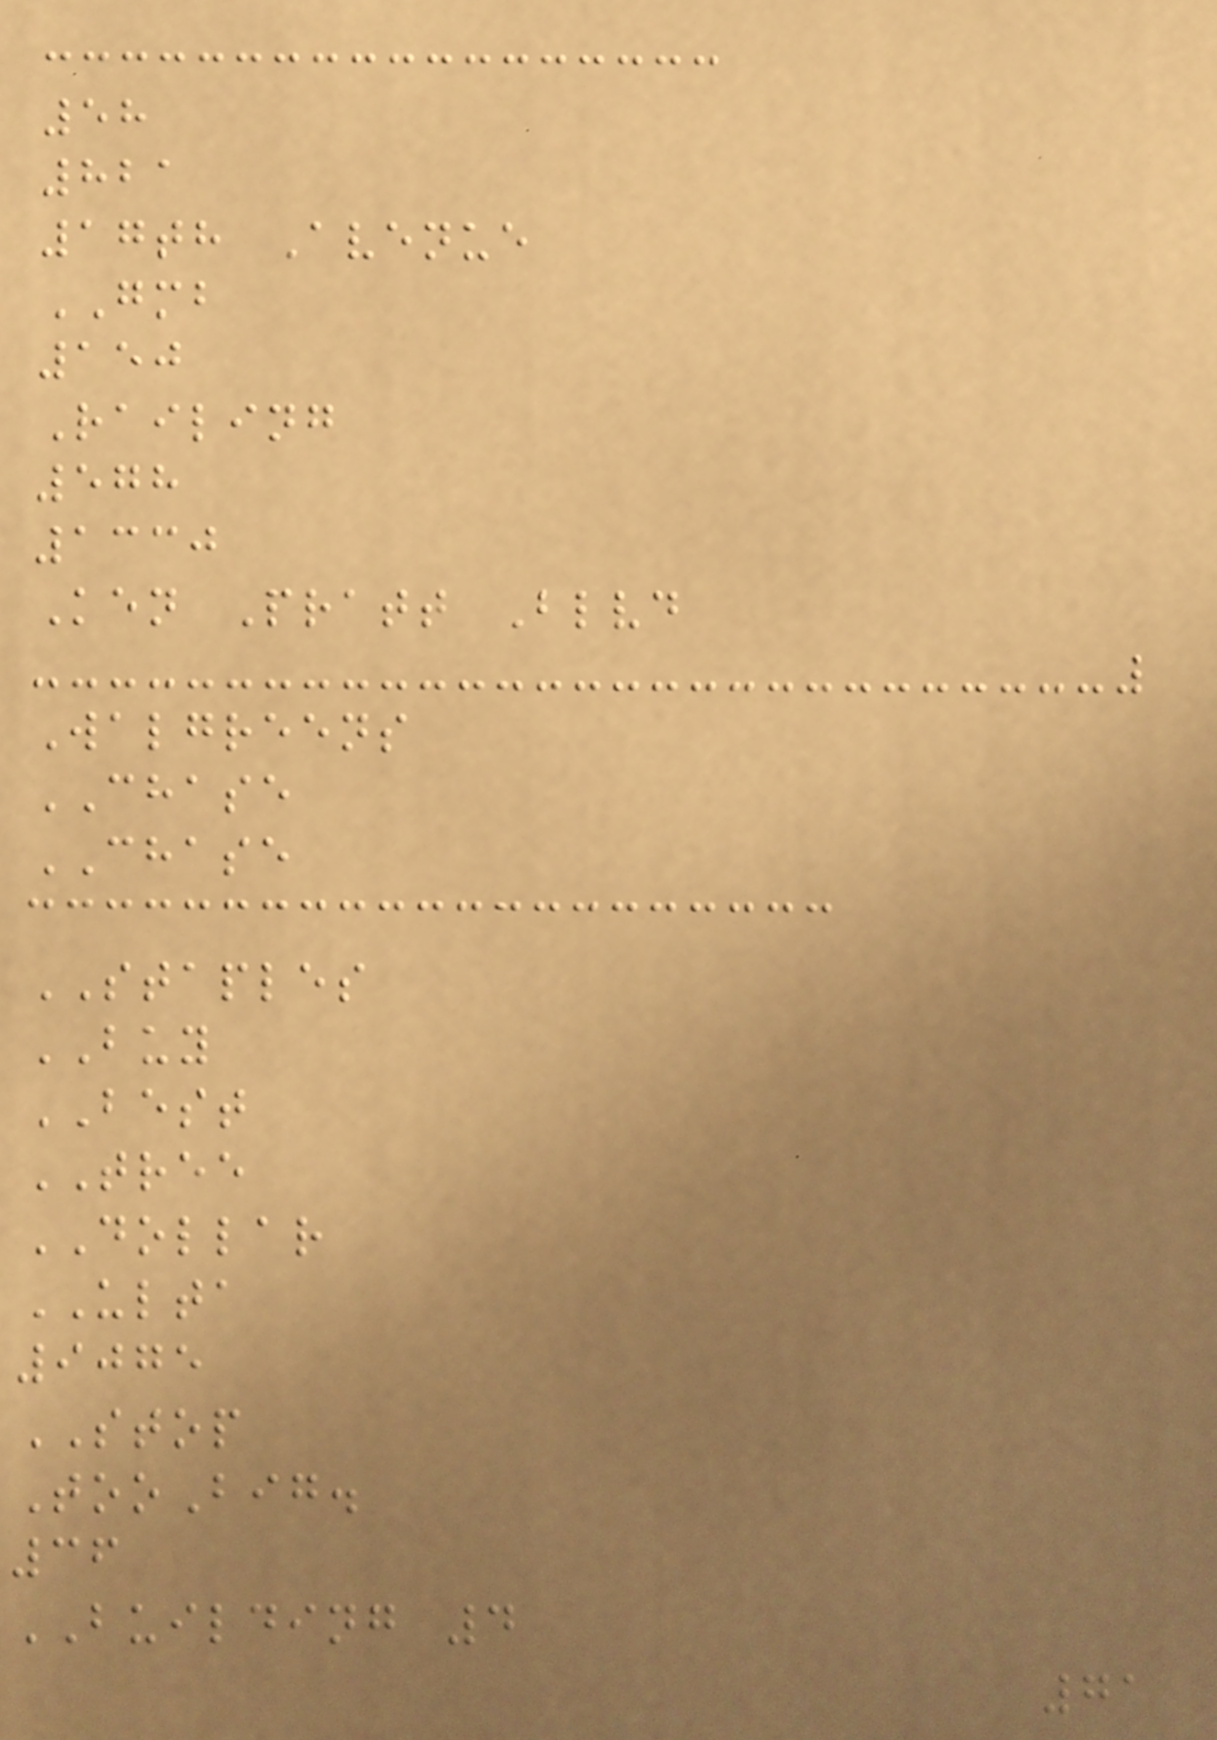58
821
17th Avenue
GMB
150
Railing
578
1330
Ken Pratt Blvd
Walgreens
CHASE
CHASE
STAPLES
BUY
BEST
TREE
DOLLAR
ULTA
9075
STOP
TooBig.
36
BUILDING 4
71
